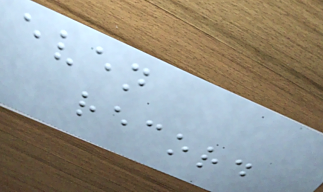even
record
